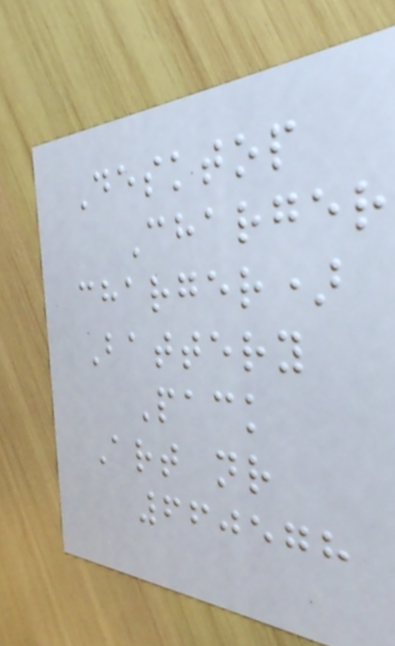Desktop
Charger
charger)
Battery
Pack
Art nr
660578
